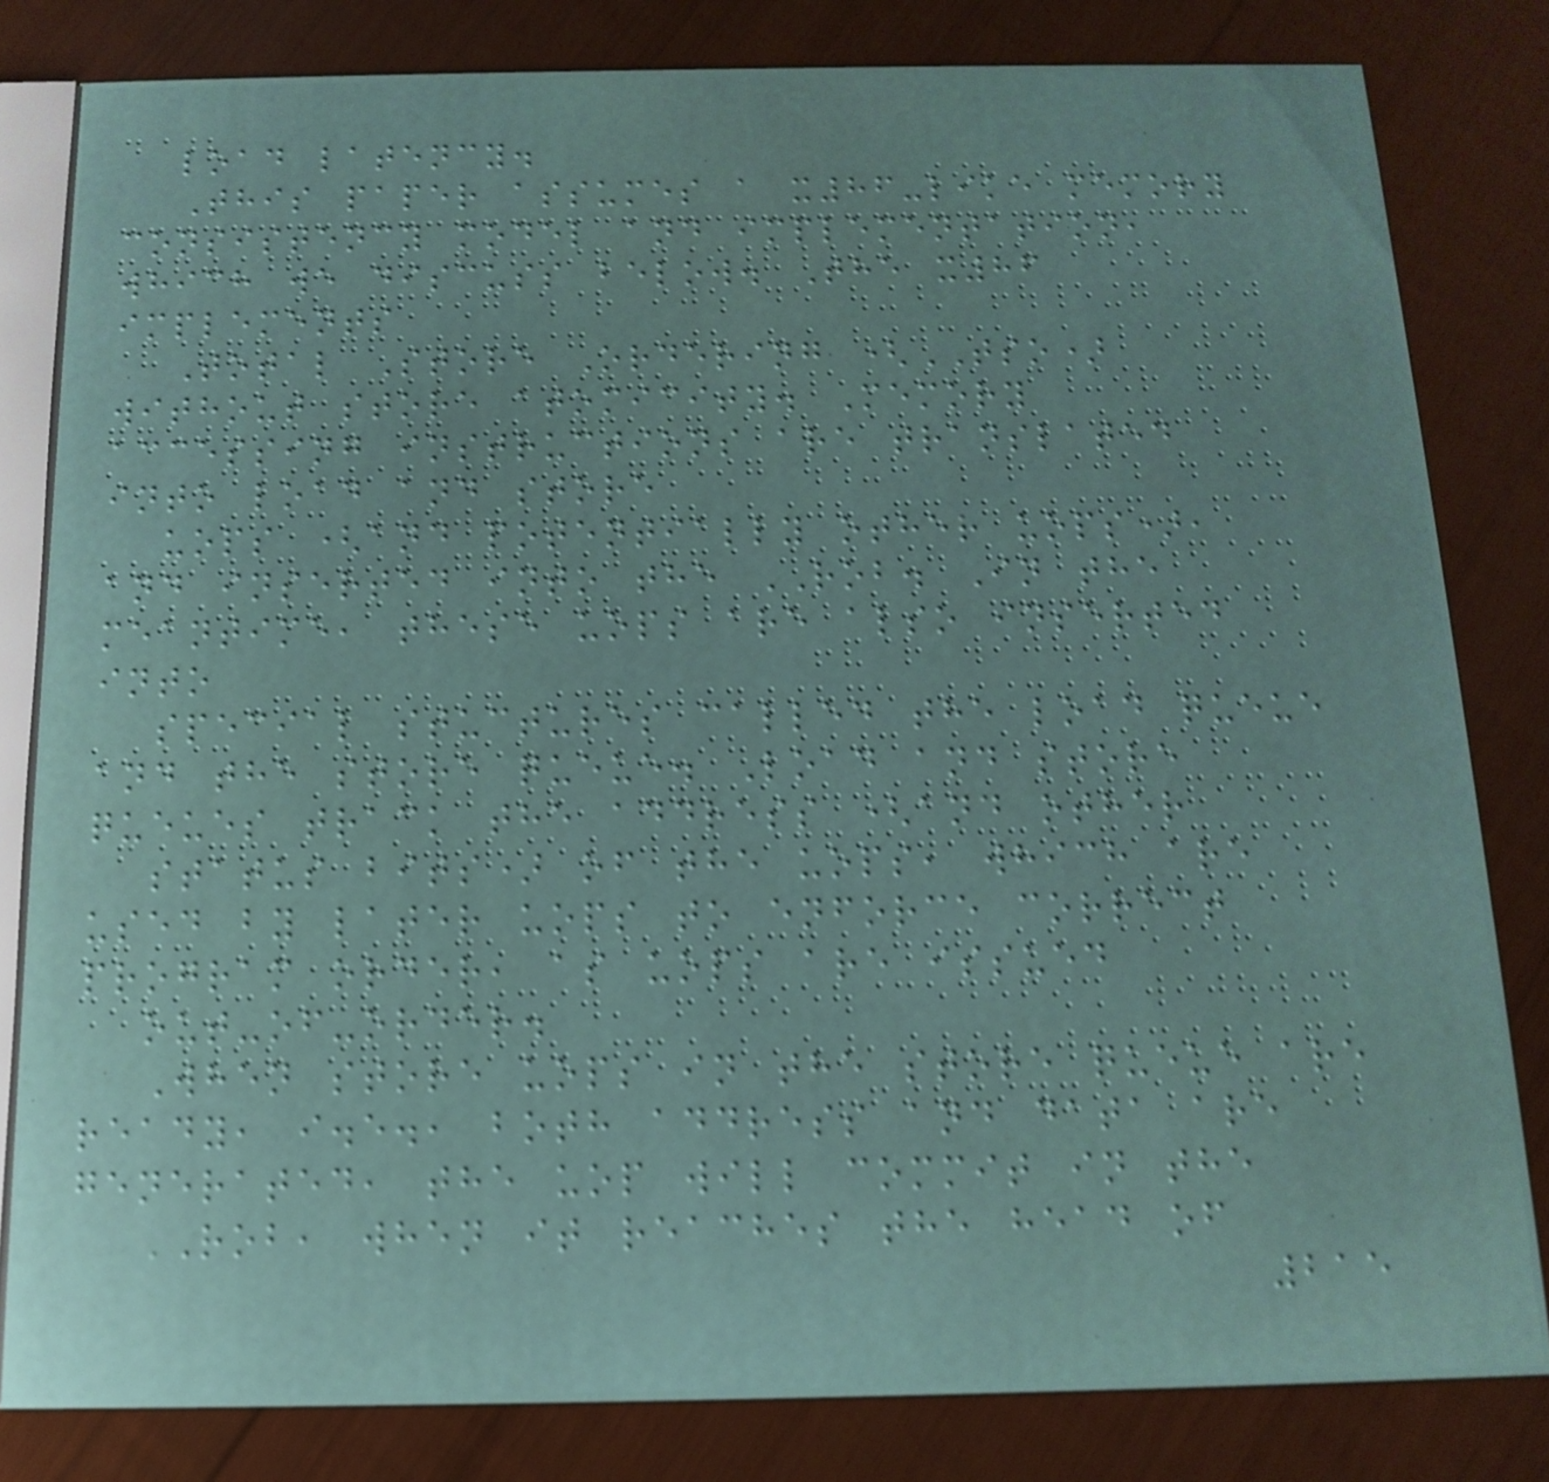load latency.
This paper assumes a x86-like memory
consistency model and implementation,
which we discuss below. The x86
implements
Total Store Ordering (TSO)
without store atomicity. Memory
accessing instructions are translated
into load and store
uops (and potentially other uops),
and inserted into the ROB. In the
meantime, these uops are also inserted
into
special stuctures called the load queue
and the store queue. Load and store
queues track the address (and other
status bits) of the uops, which are
used by later uops to enforce correct
program order, as uops are issued
out-of-order.
When store uops in the store queue are
ready, i.e., both address and data are
generated, the uop will commit in the
ROB, when it reaches the head of
215
